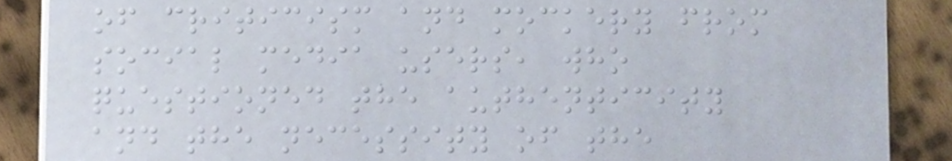of criticism and mockery from
social media users, who
questioned the authenticity
and the necessity of the
